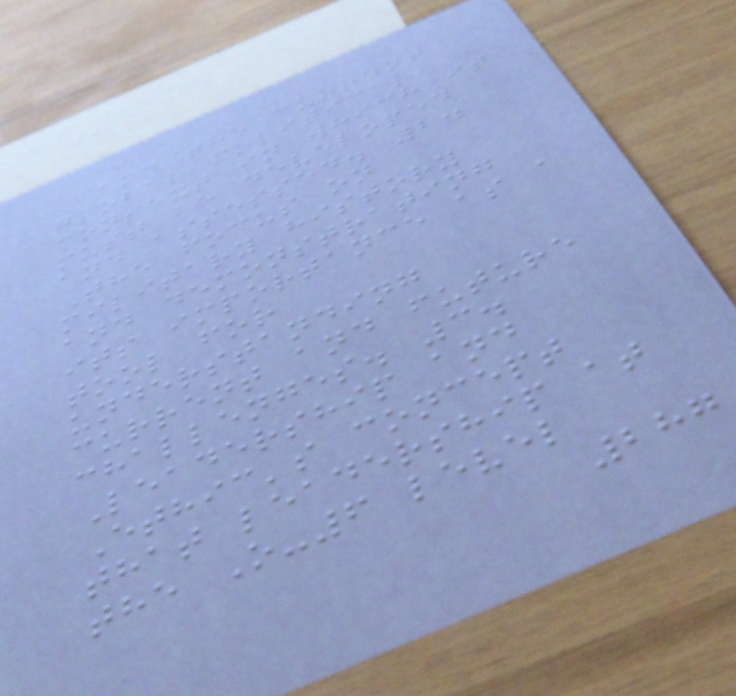and the current
global political
context in which it
must be developed
and assessed. 2.
The focus on
military history
and demonstrating
its importance as a
tool for
understanding
current and future
challenges. 3.
Leadership and
Ethic's concept
that leadership at
the O-6 level
287
